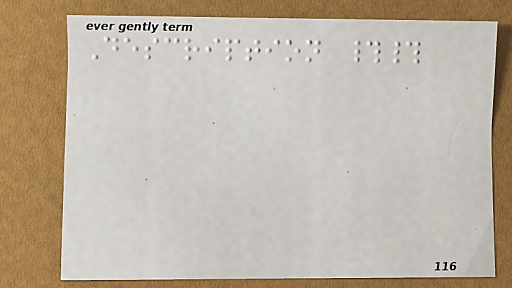Description ##
